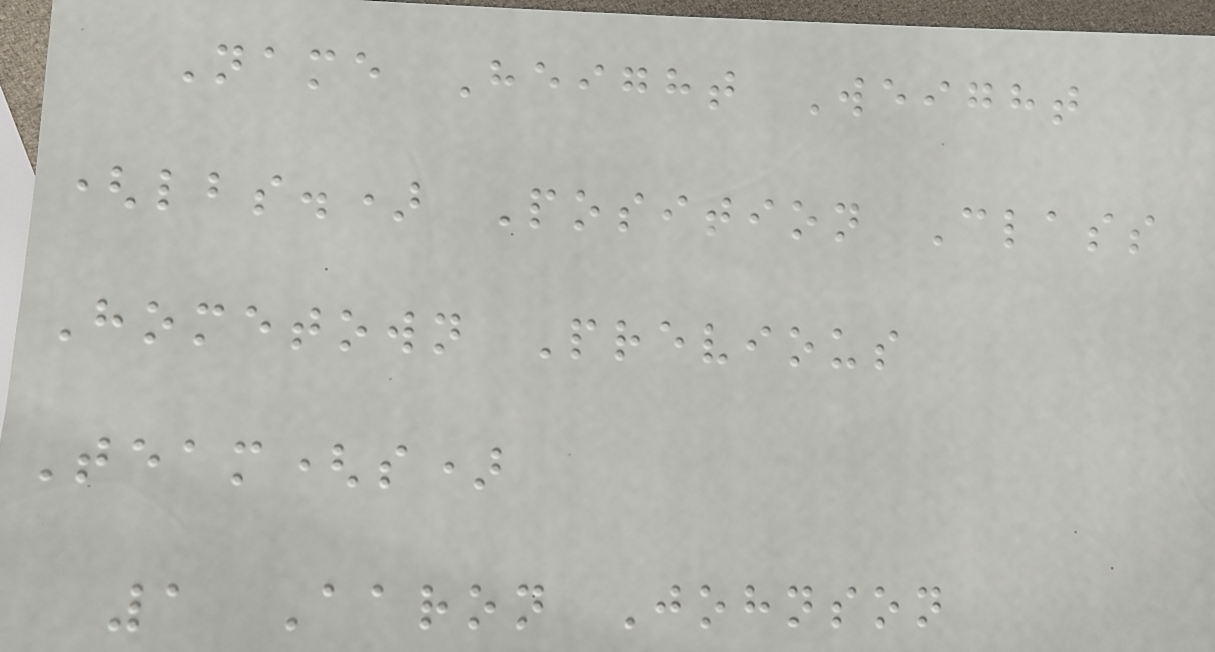Name Height Weight
(lbs.) Position Class
Hometown Previous
Team(s)
1 Aaron Johnson
